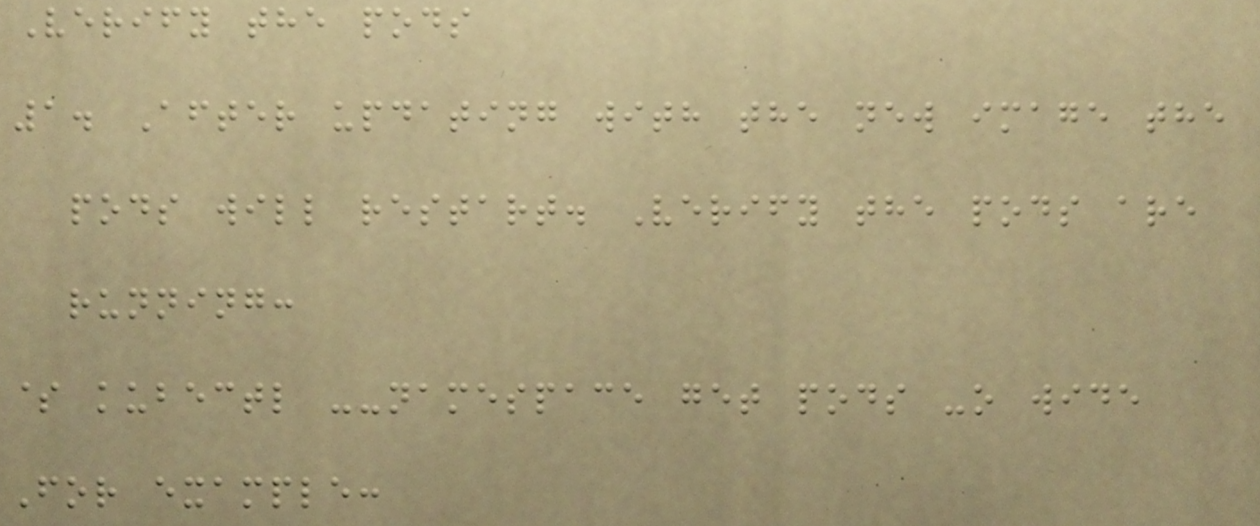Verify the pods
1. After updating with the new image the
pods will restart. Verify the pods are
running:
$ kubectl --namespace get pods -o wide
For example:
